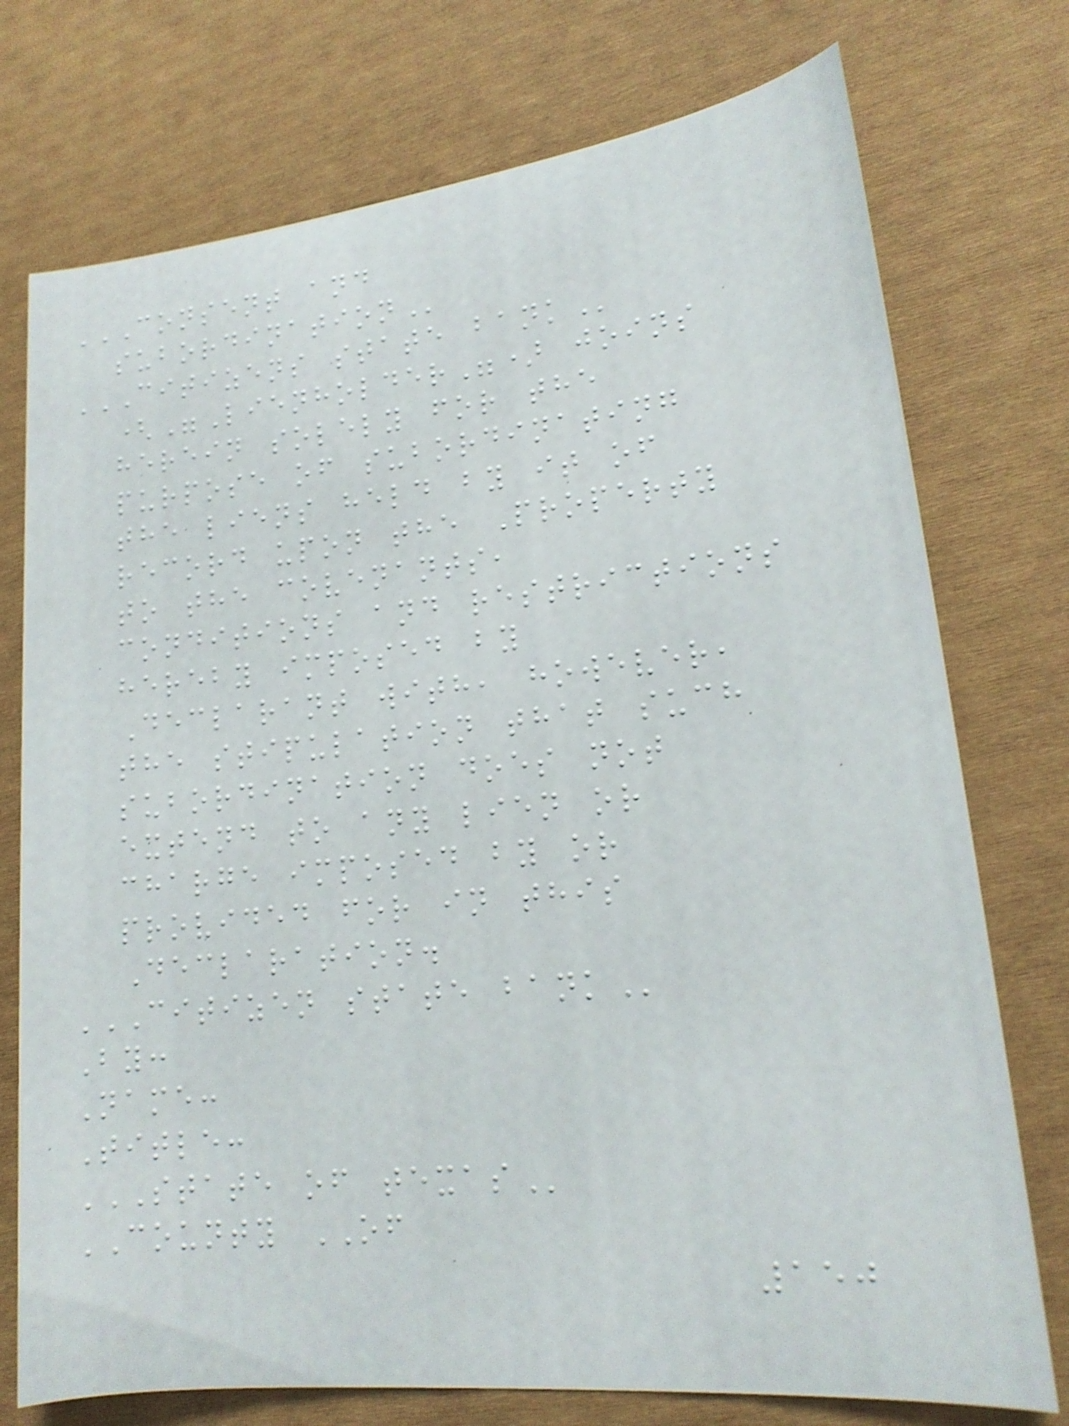CONSENT AND
SUBORDINATION
CITIZENS STATE BANK
("Lienholder") joins
herein solely for the
purpose of subordinating
the liens held by it of
record upon the Property
to the covenants,
conditions and restrictions
hereby imposed by
Declarant with, however,
the stipulation that such
subordination does not
extend to any lien or
charge imposed by or
provided for in this
Declaration.
CITIZEN STATE BANK
By:
Name:
Title:
STATE OF TEXAS
COUNTY OF
150
